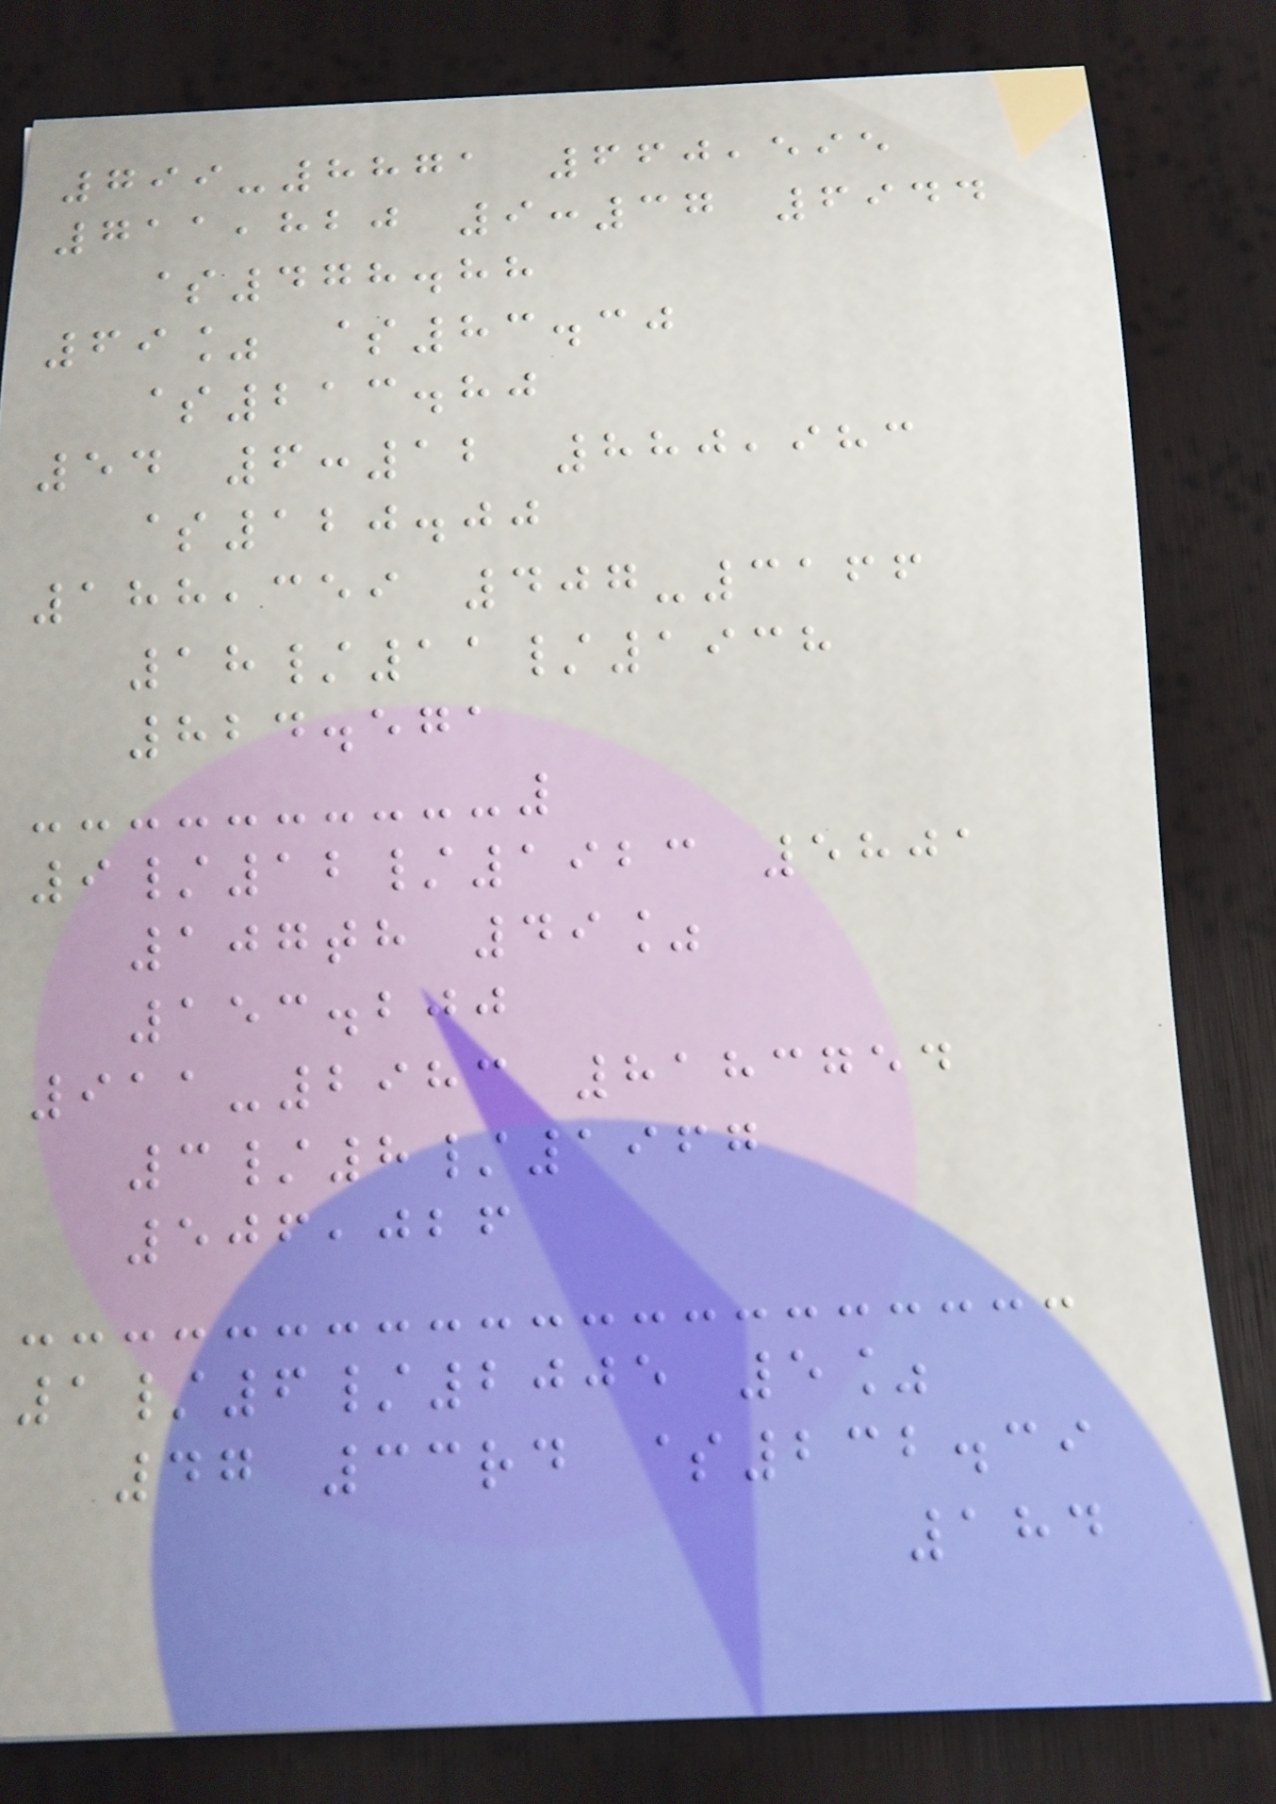799-8871 660,595
711,820 9:37 6944
$478.88
69% $83.30
$213.80
54 6:12 880,983
$120.00
188,359 407-3166
18/11/1938
824.571
9/12/1923 5801
107th 49%
153.200
911-2983 8183754
3/8/1967
506,026
1/6/2005 5%
47 33rd $232.39
184
